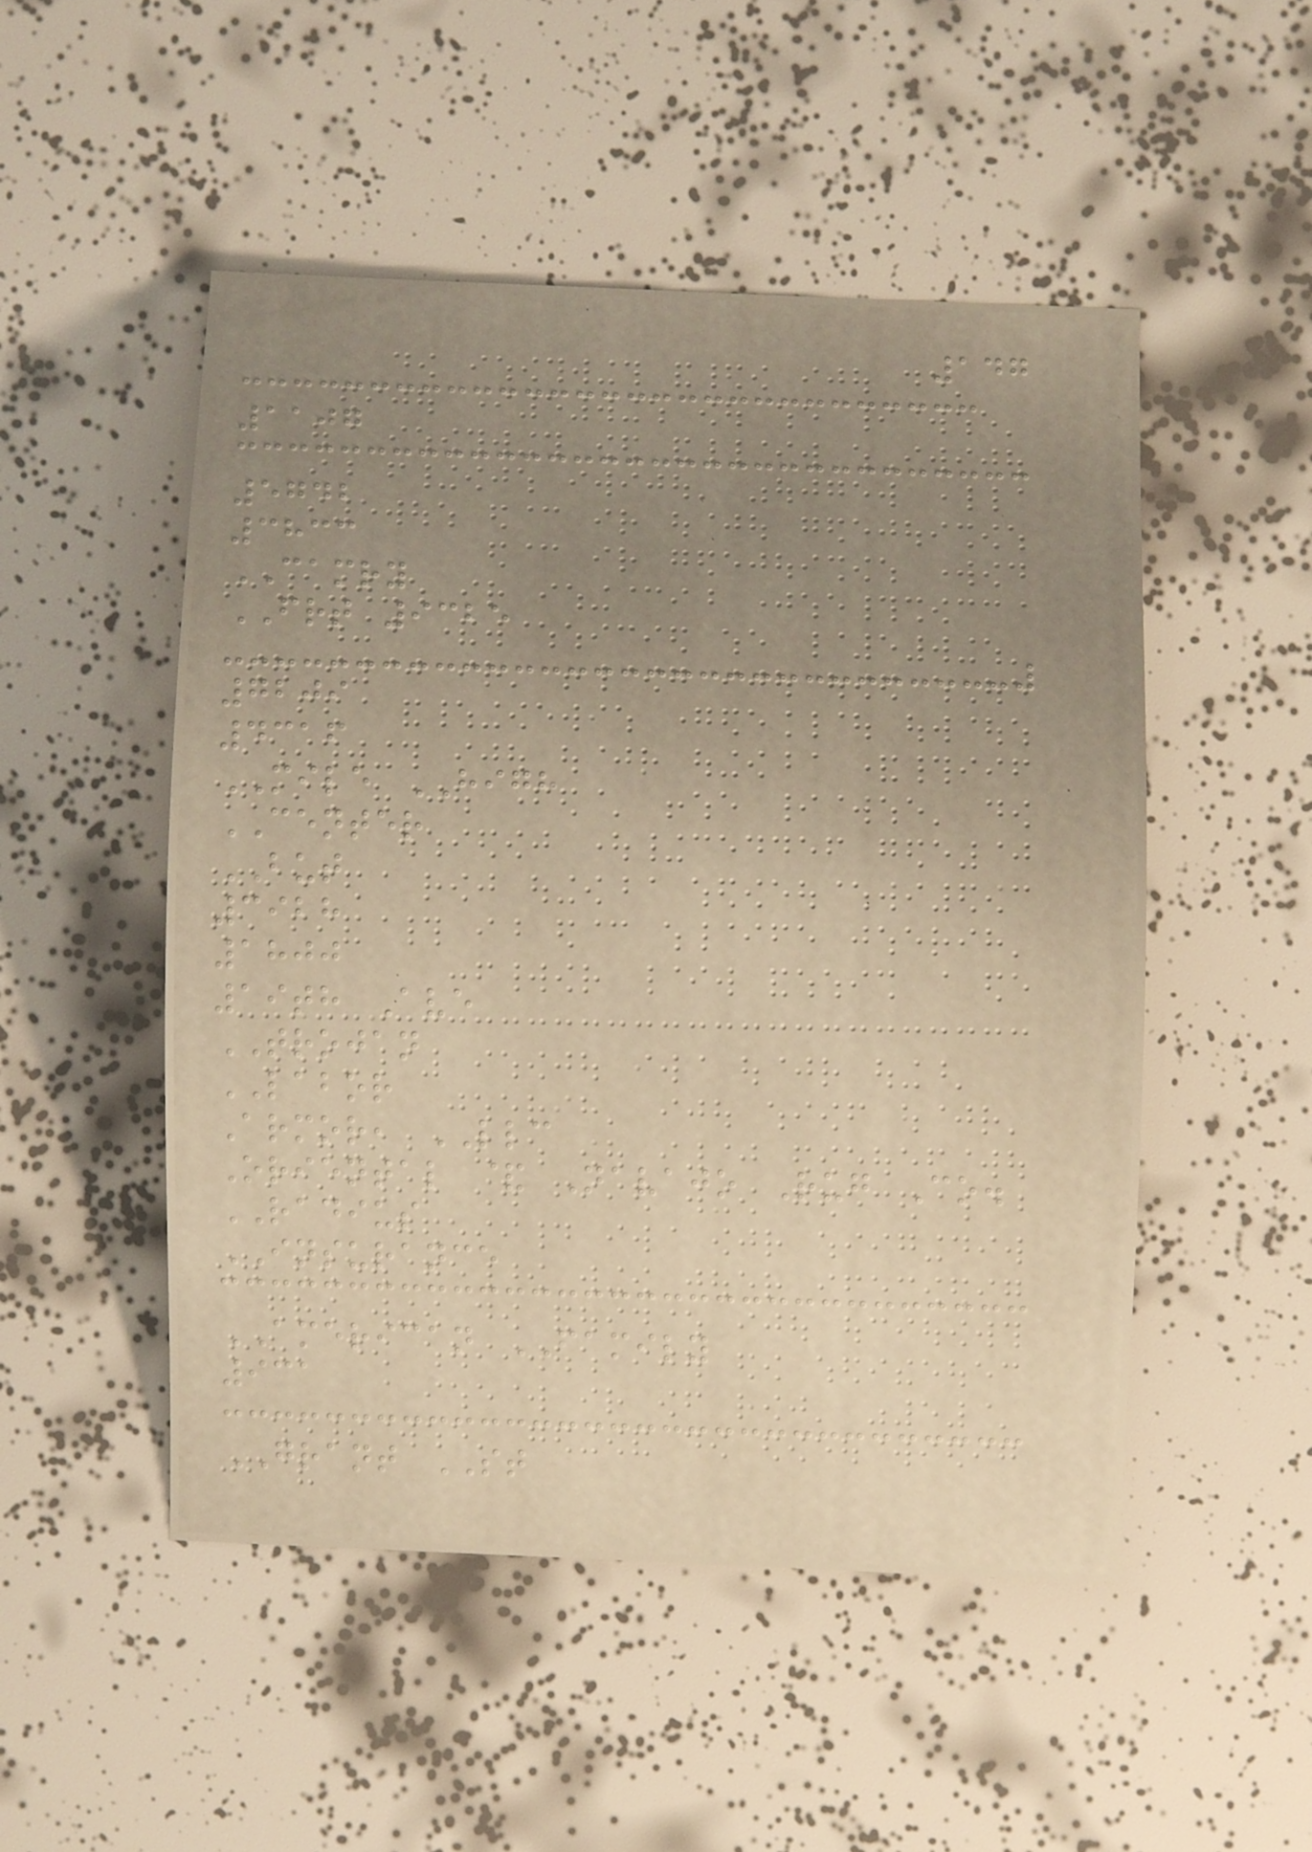147
1107
5742
3833
CAMRY
FRT 9325
7209
4316
MILE HIGH
CENTER
BUT
3928
1800
19th Ave
TROJAN
LABOR
Armor, LLC
Oriental & Navajo Rug Co.
RADIUS
INSURANCE
AMERICAN FAMILY
931
GRANT ST
